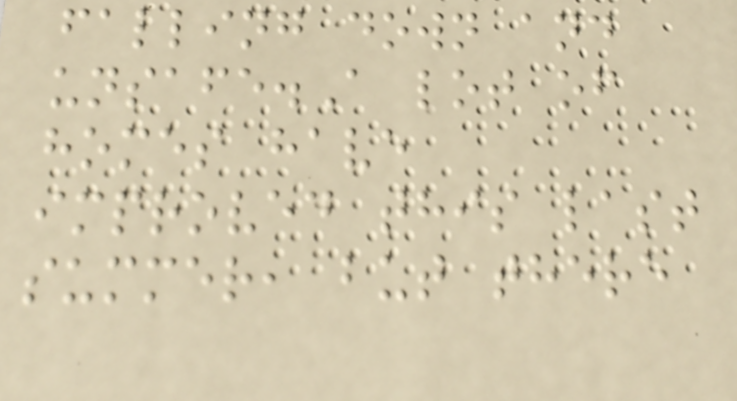falling down and
unsafe.A lot of
homes have
improved this last
summer, but there
